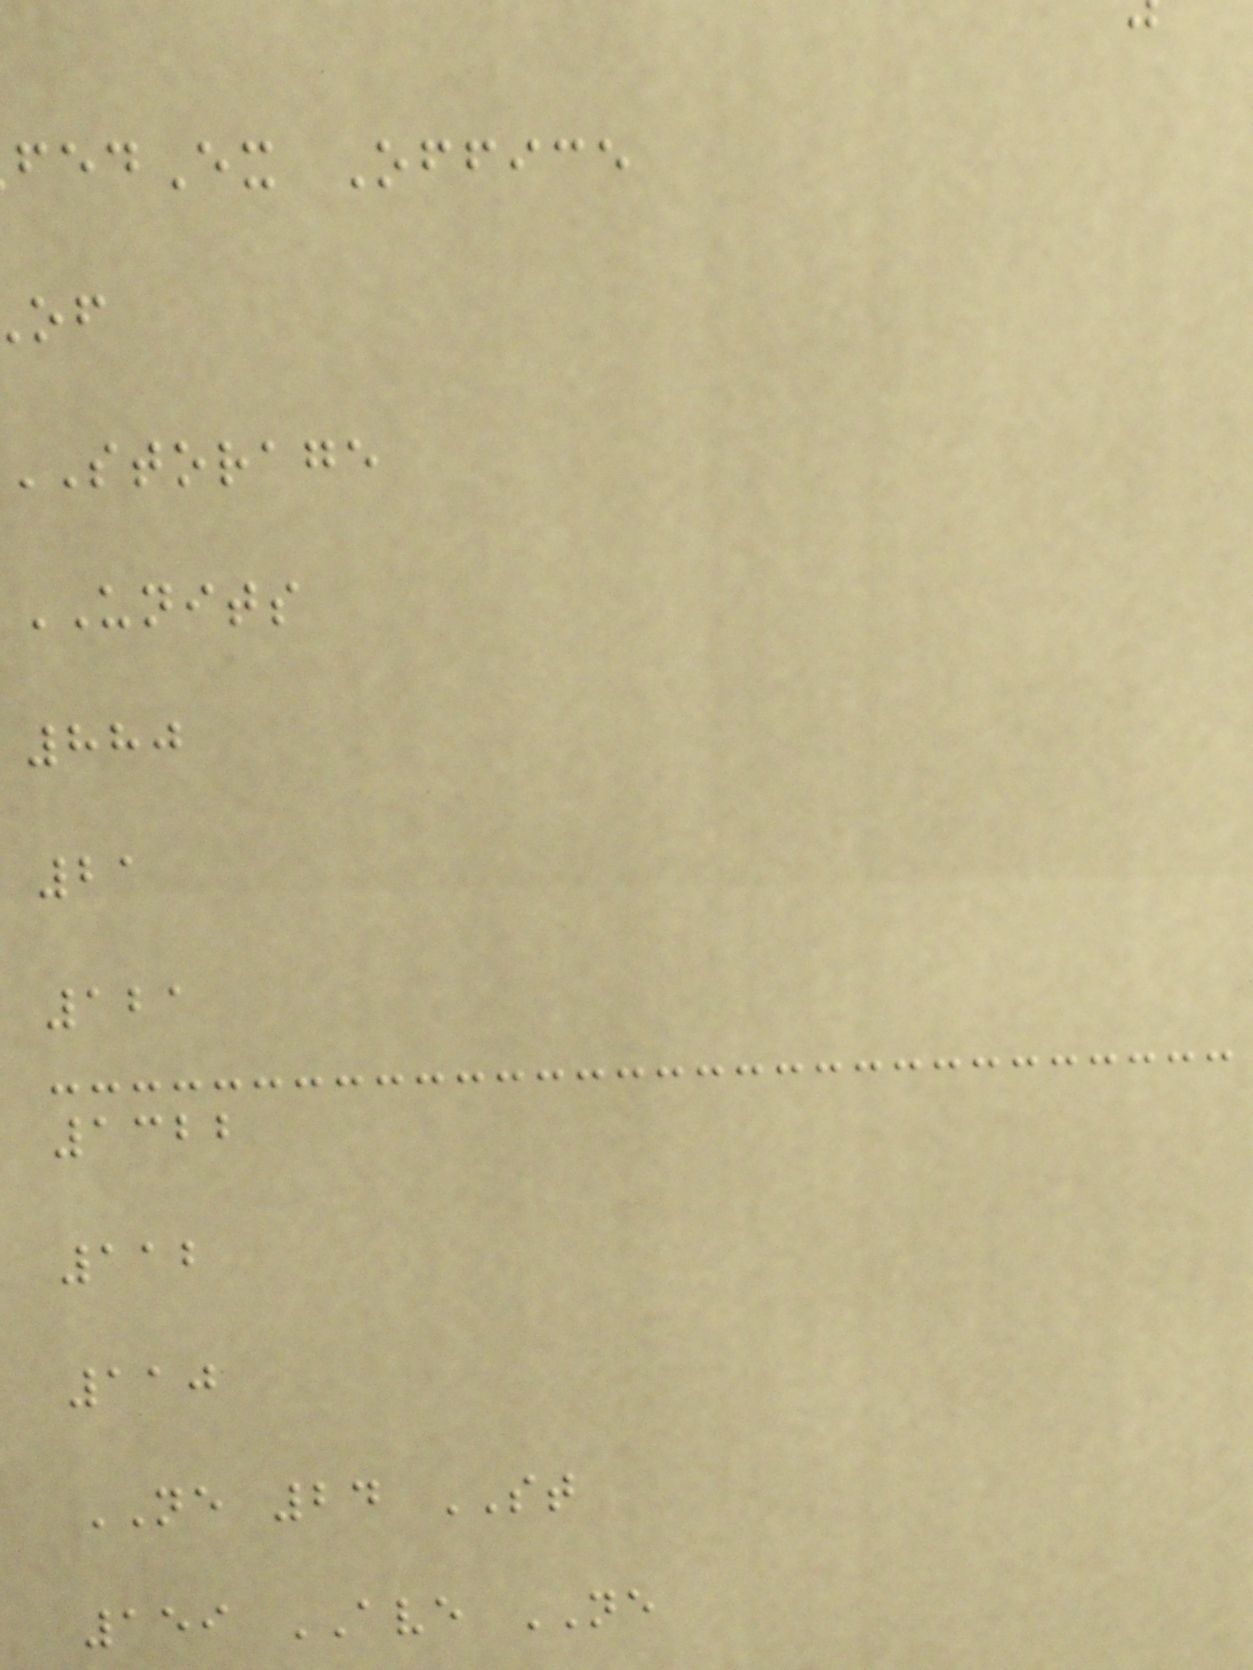edEx Office
storage
UNITS
880
21
121
1322
112
110
NE 24 ST
159 AVE NE
